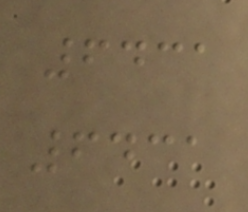6431
6431
